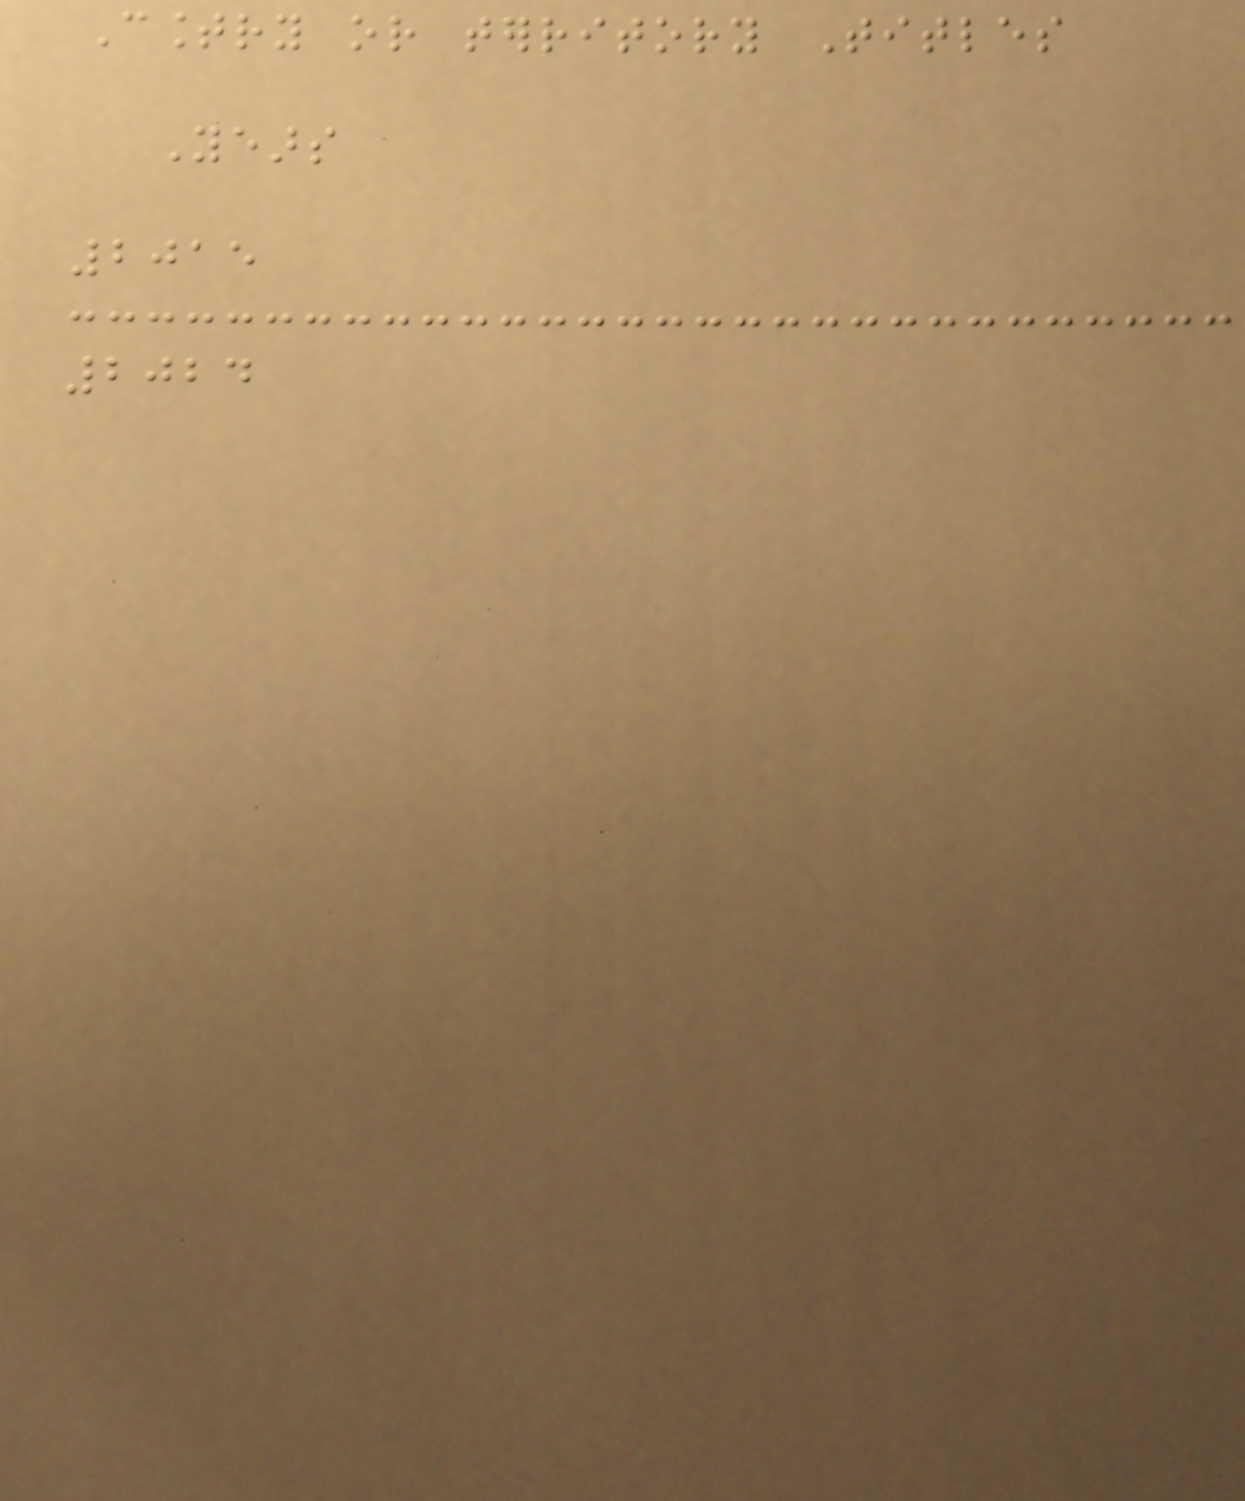Country or territory Titles
Years
2015
2024
